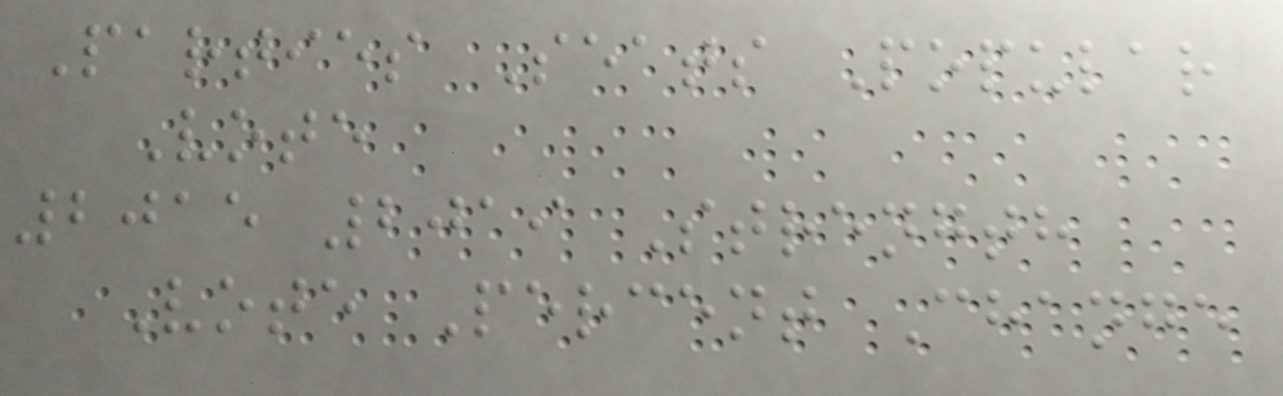Parties Seats Popular
Vote
2015 2019 Strength
Vote Percent Change
